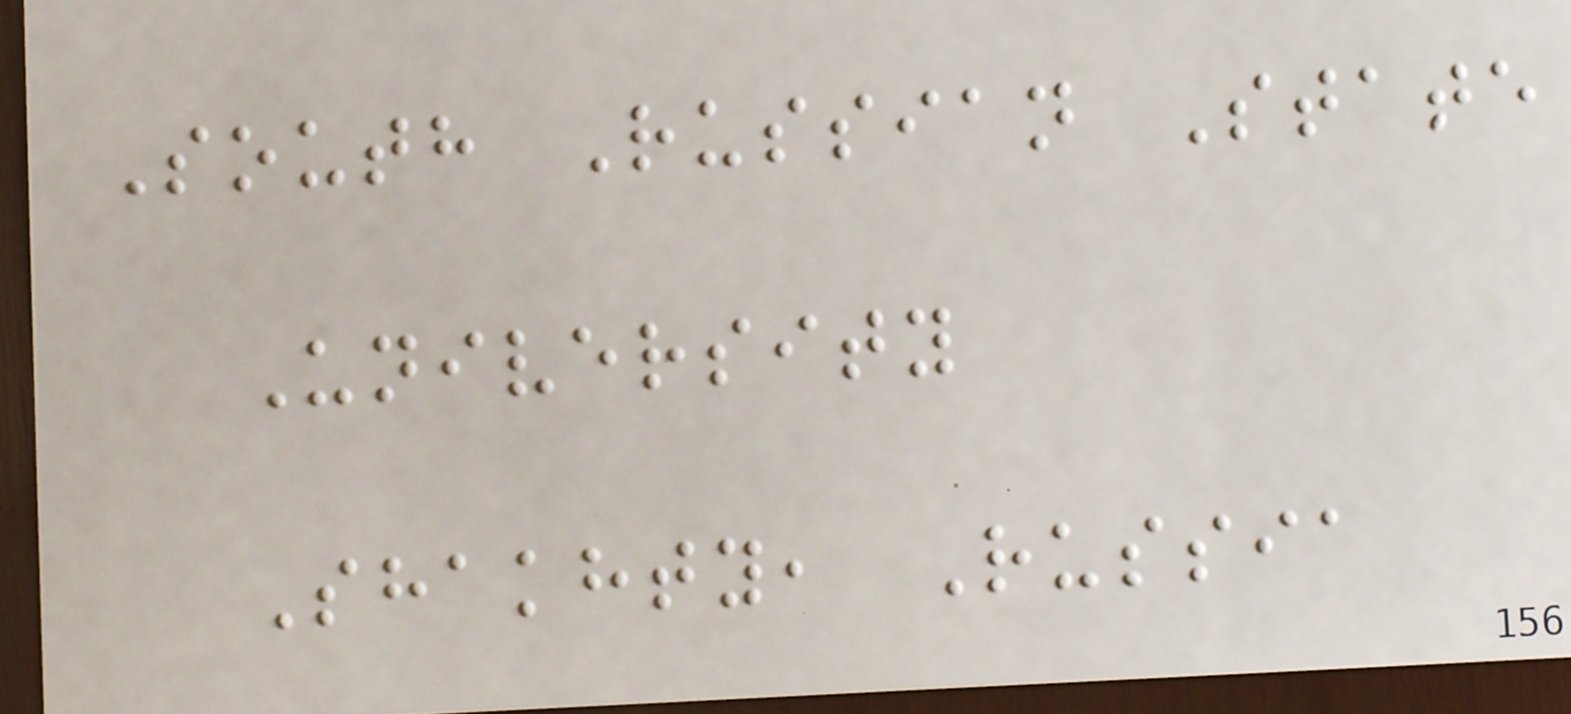South Russian State
University
Shakhty, Russia
